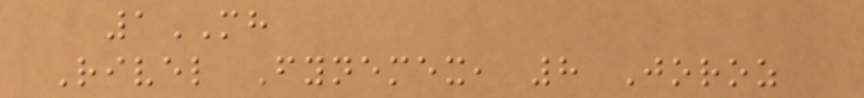1MH
Rivel Fynemex, 8 Joroz
